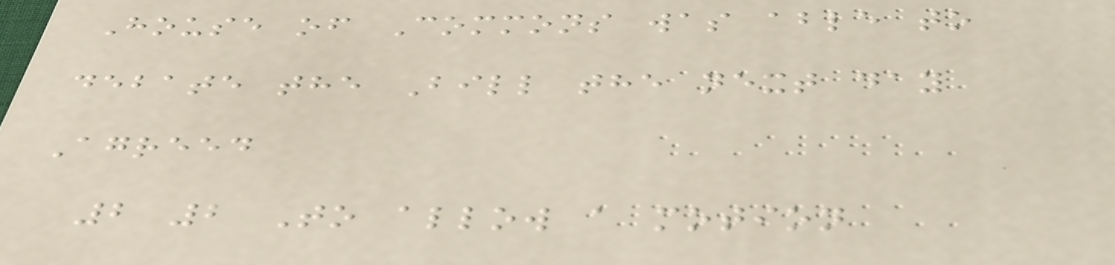House of Commons was able to
debate the Bill the next day
Agreed
2 2 To allow a motion
